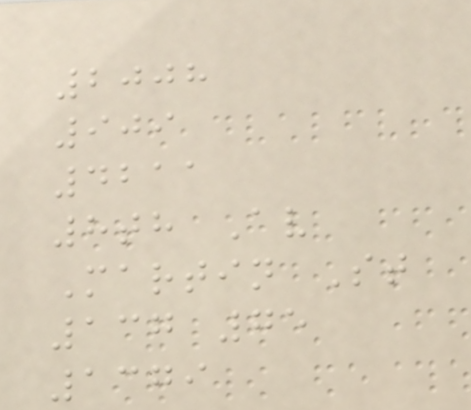2008
909
4211
8th Av
Martin St
137 75
1379
